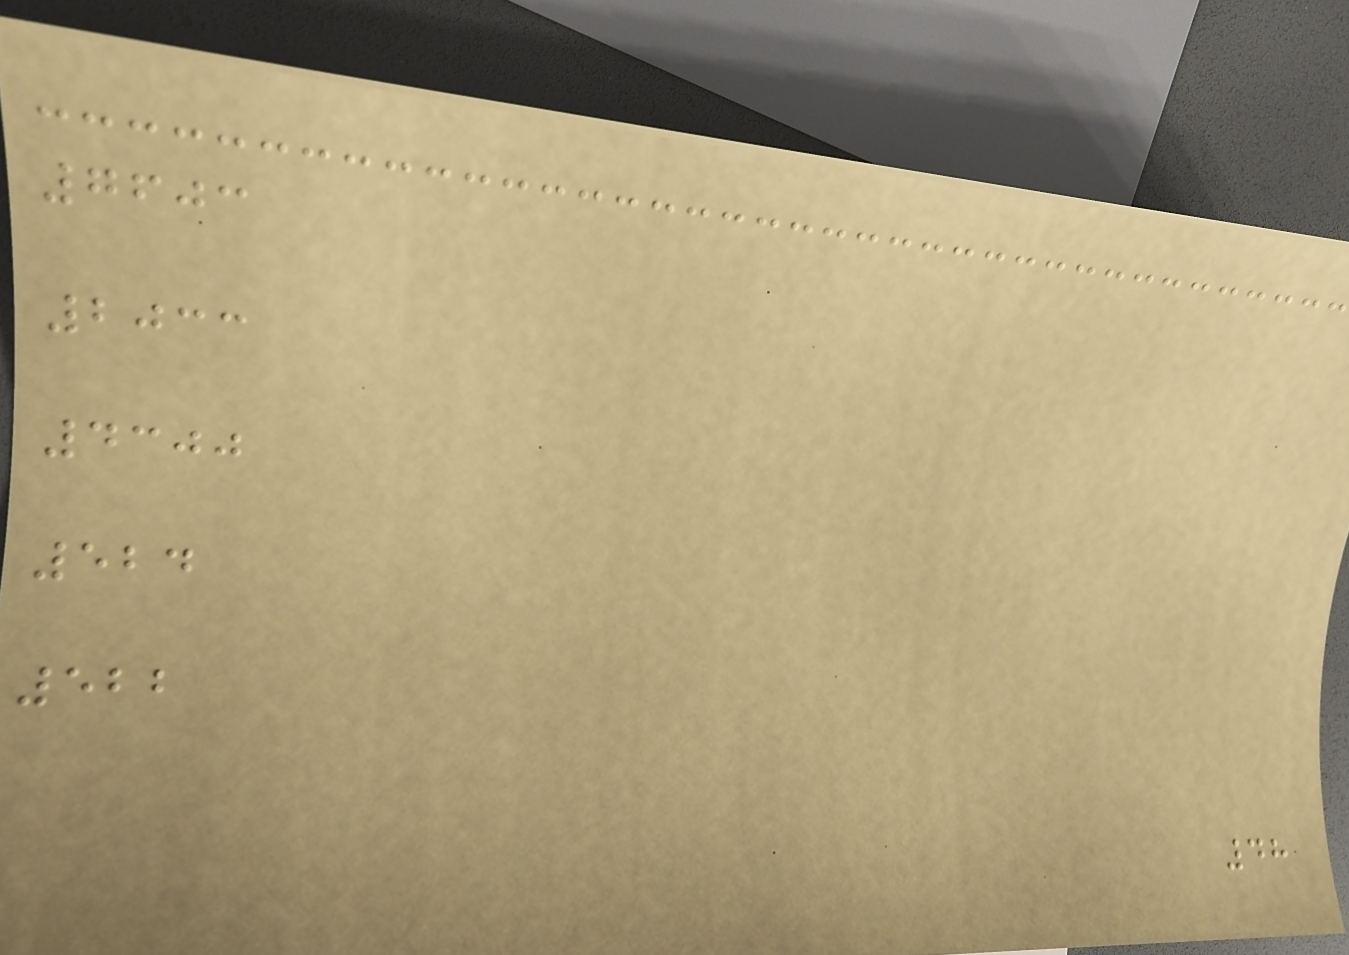7603
2033
4300
524
522
48
